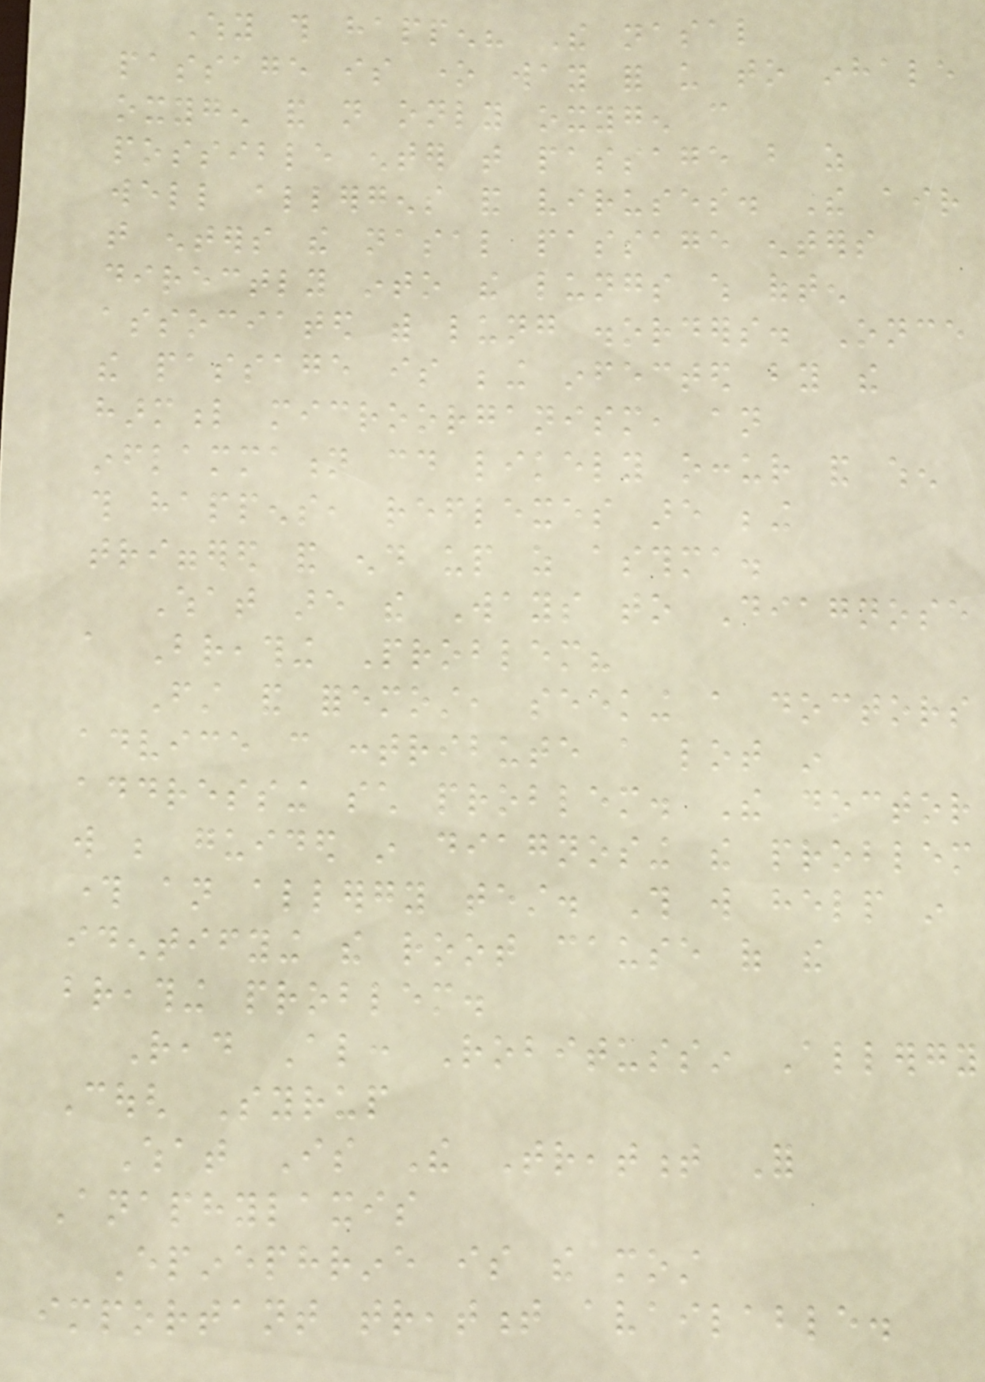Why this happen? The nasal
passage is one way for us to inhale
oxygen and not only oxygen can
possible enter that passage but as
well allergens and viruses. The air
that enters the nasal passage enters
directly into the lungs which often
associated with lung disorders. Once
the passage is being infected by the
harmful microorganism, an
inflammation could likely occur and when
this happens, reflexes are being
triggered and end up as asthma.
What are the Ways to Diagnose
a Breathing Problem?
First and foremost, seeking a doctors
advice can contribute a lot in
addressing such problem. The doctor
will be guided in diagnosing the problem
through an allergy test. This will help in
identifying the root cause of the
breathing problem.
Read Also: Robitussin Allergy
Cough Syrup
What Is The Treatment For
Anaphylaxis
Epinephrine is the most
important treatment available.
